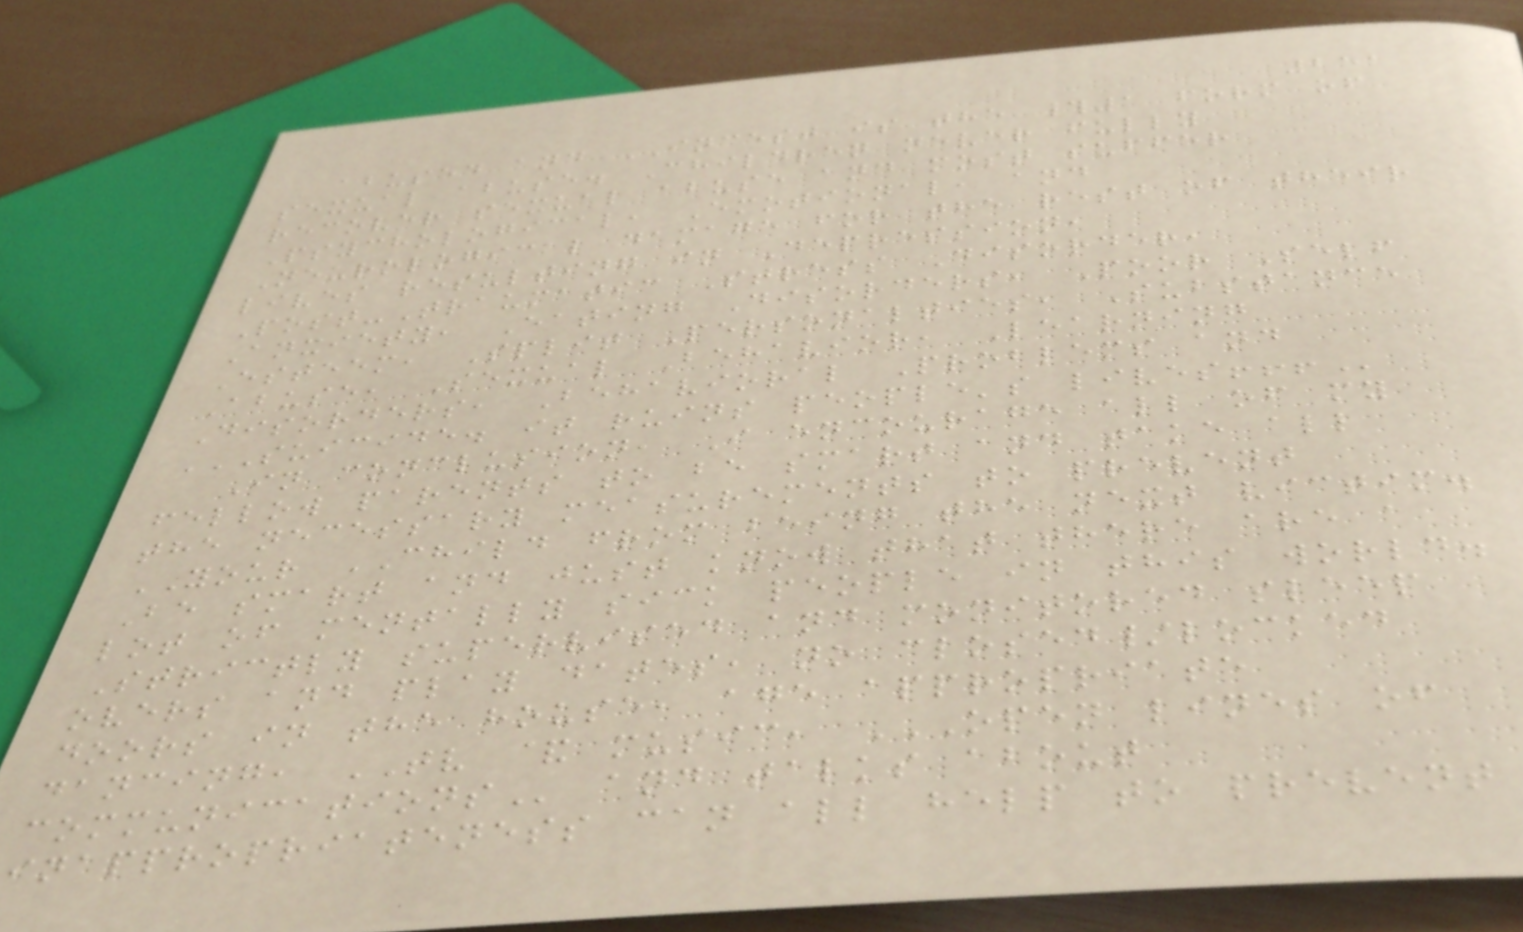251
abused and INCEST is the #1 form of
sexual abuse. Children never fully
recover sexual abuse and most suffer
Psychological, Emotional, and
Neurological damage for the rest of their
lives resulting in Depression,
Post-Traumatic Stress Disorder,
Anxiety, Eating Disorders, Poor Self
Esteem, Split Personalties, Substance
Abuse, Sexual Behavior, Learning
Disorders, Behavioral Problems and
SUICIDE. IT RUINS PEOPLE'S LIVES!!!
In conclusion, I encourage all of my
fellow parents to be smart and take all
the necessary measurements to prevent
YOUR CHILD from being the next victim.
Be smart and just know that there are a
lot of mentally sick people in this world.
Strictly supervised and monitored sleep
overs and play dates, no closed/locked
doors in the house, age appropriate
dancing, TV & music, OPEN LINES OF
COMMUNICATIONS and talks about
inappropriateness can all help to prevent
